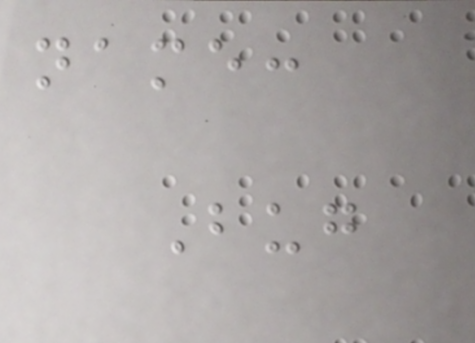name:
Bug
